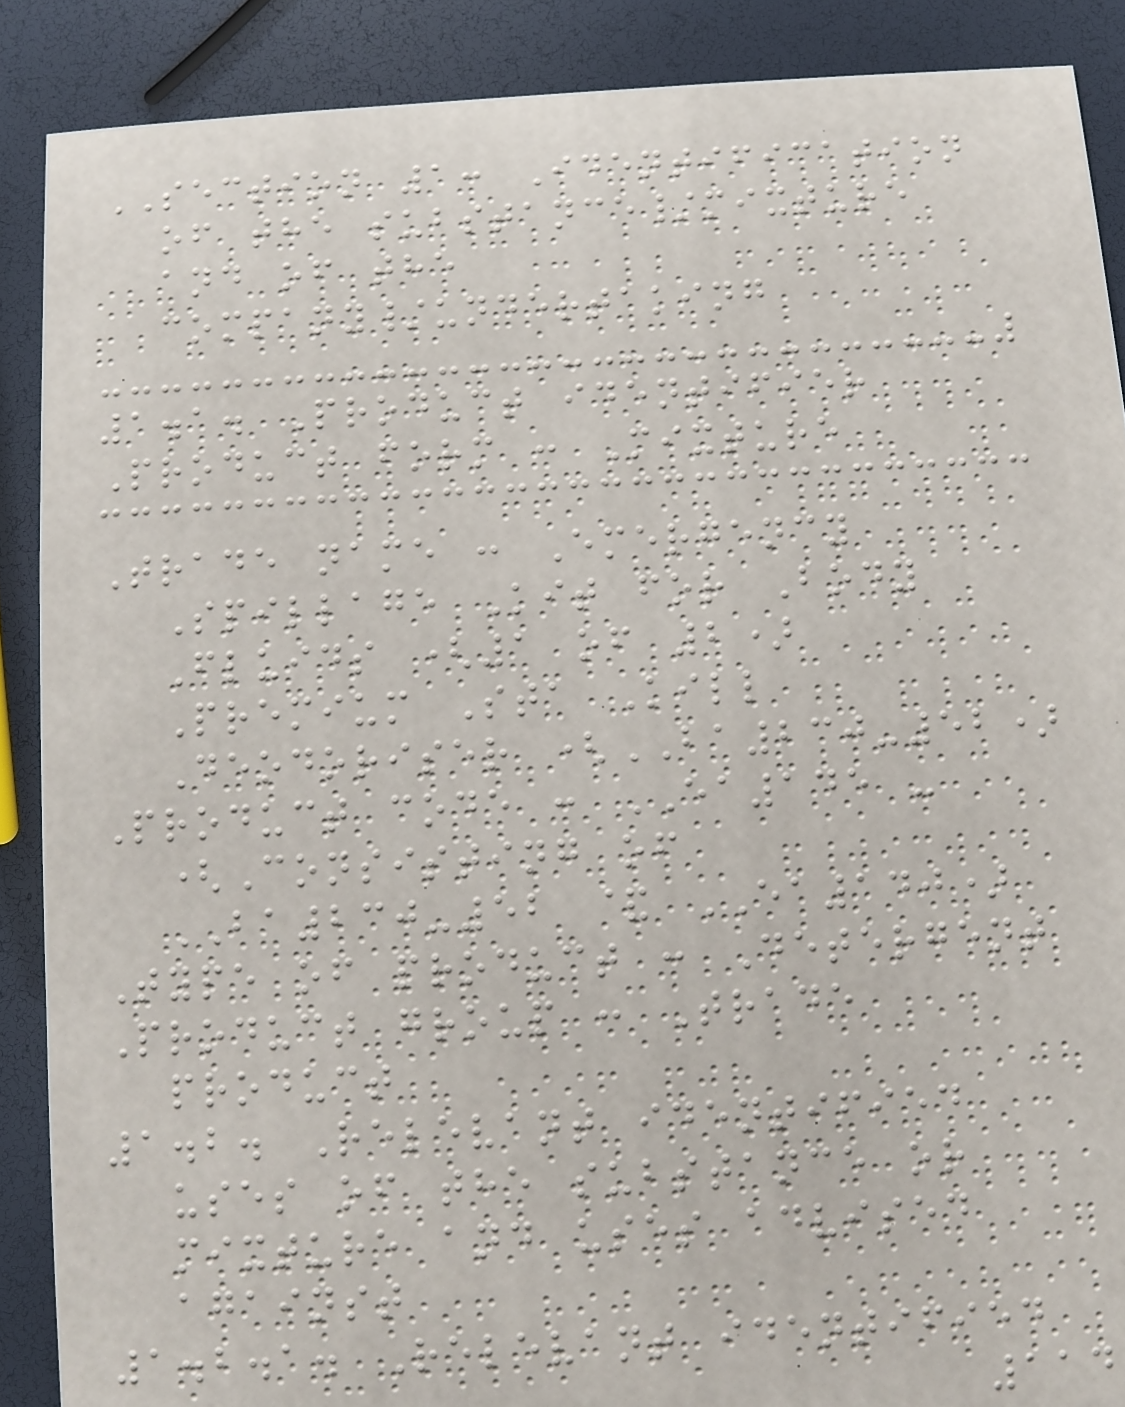SECTION 1: Identification
of the substance/mixture
and of the
company/undertaking
1.1. Product identifier
Product form : Mixture
Trade name : Emergency
Spillage Kit for Body
Fluids (1 of 2)
Premium Sta Kill
Deodoriser (BA230-52)
Product code : EA145 -
(Consisting of
BA230-52 & EA140)
Type of product : Detergent
Product group : Trade
product
1.2. Relevant identified
uses of the substance or
mixture and uses advised
against
1.2.1. Relevant identified
114
